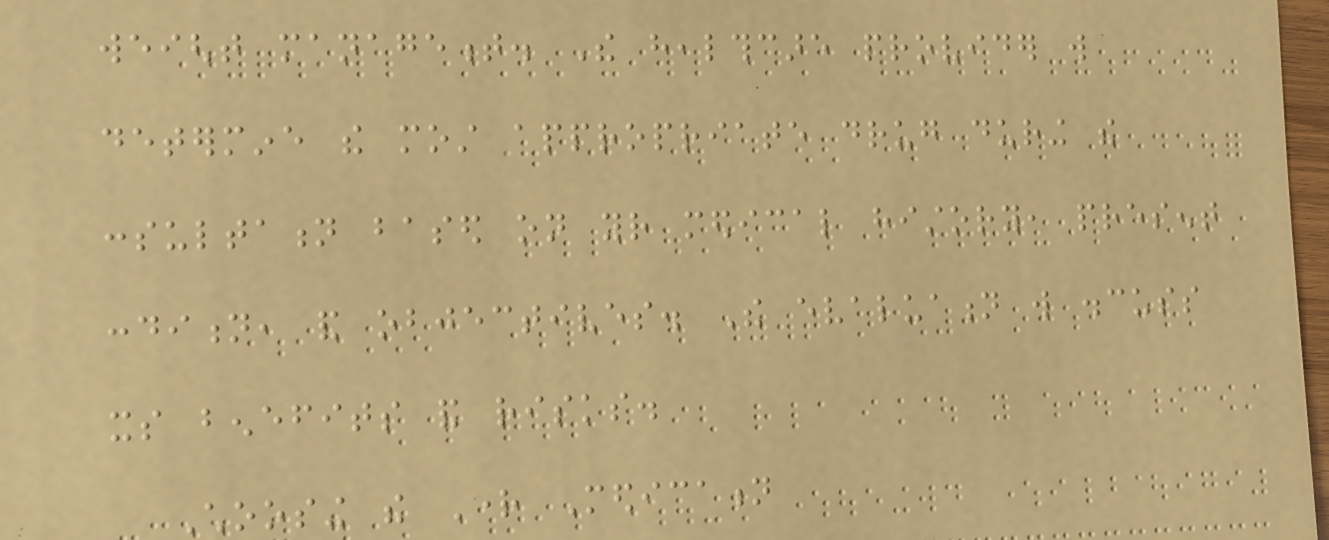weight management. The healthcare provider will
determine the most appropriate drug during the
consultation based on your medical history, present
condition, and objectives. The evaluation will discuss
its benefits and risks.
Choosing the Right Medication
